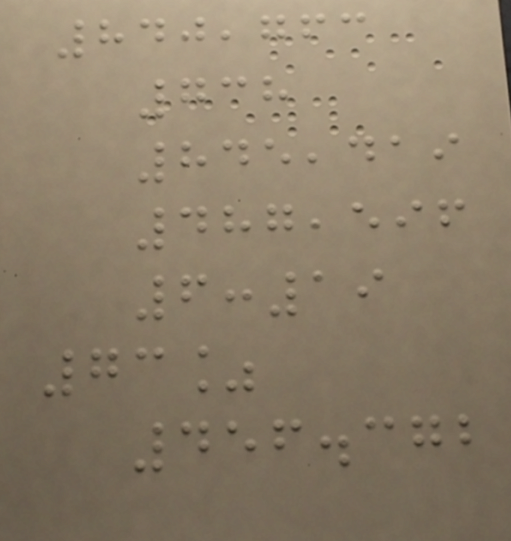840,763
738
845,419
487,596
6:19
73%
456.372
